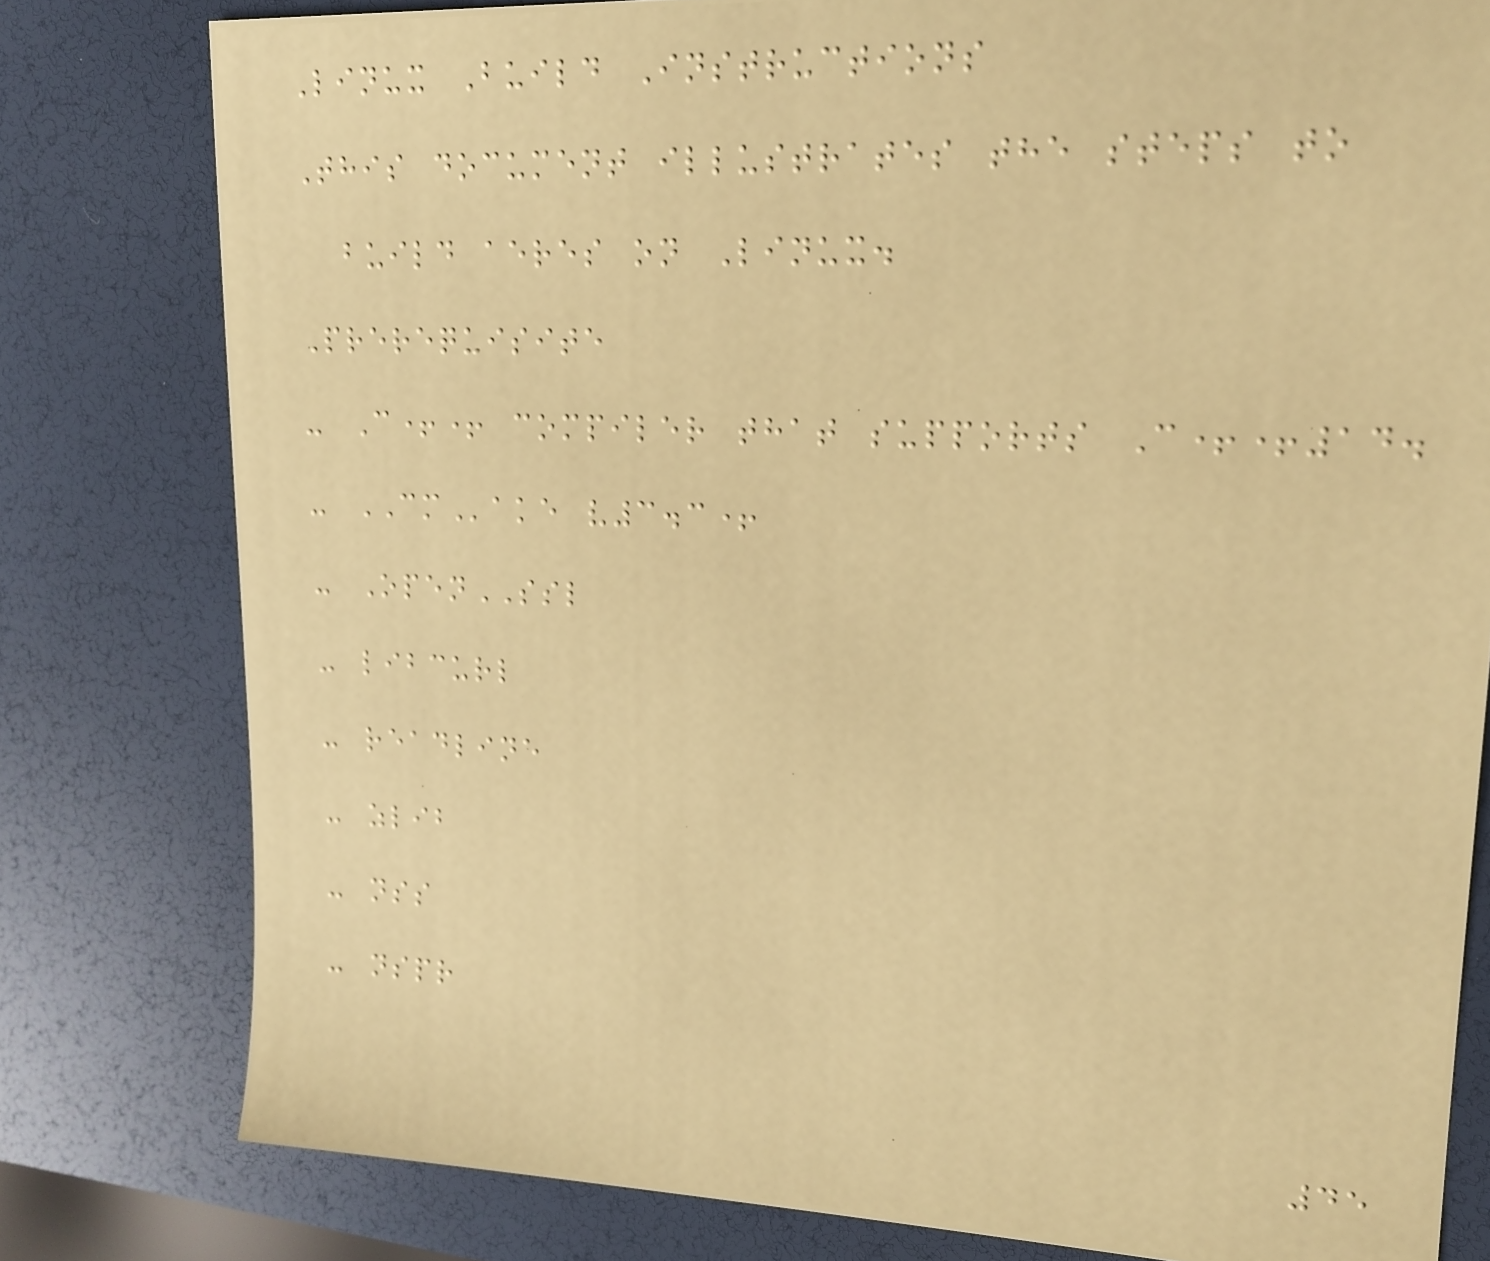Linux Build Instructions
This document illustrates the steps to
build aeres on Linux.
Prerequisite
- C++ compiler that supports C++14.
- CMake v3.3+
- OpenSSL
- libcurl
- readline
- zlib
- nss
- nspr
45
